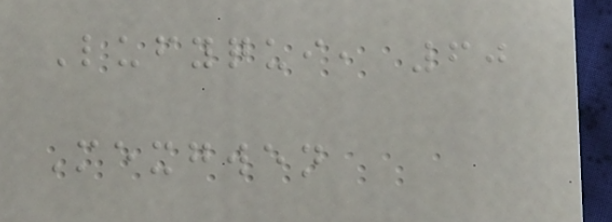Lufyqui, 60
Mexgwen
